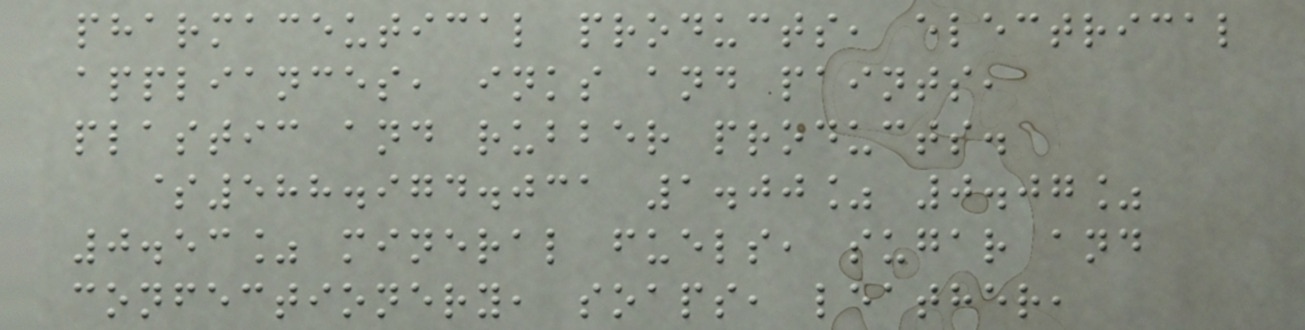pharmaceutical products, electrical
appliances, inks and paints,
plastic and rubber products.
$588.974.031 1.00% 0.07%
0.53% mineral fuels, sugar and
confectionery, soaps, leather,
